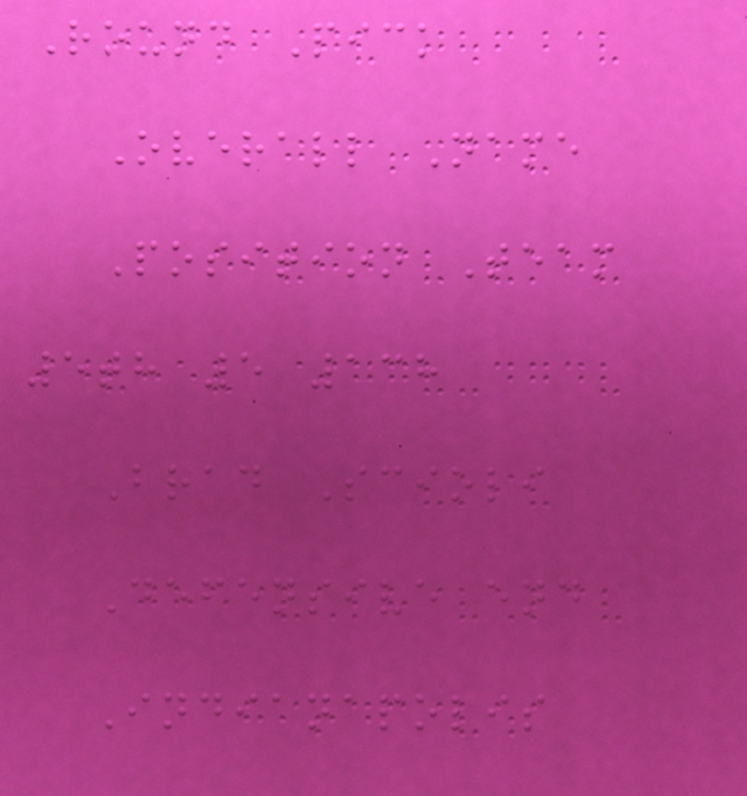Round Pick
Overall Name
Position Team
5th 5 138
Brad Scioli
Defensive end
Indianapolis
